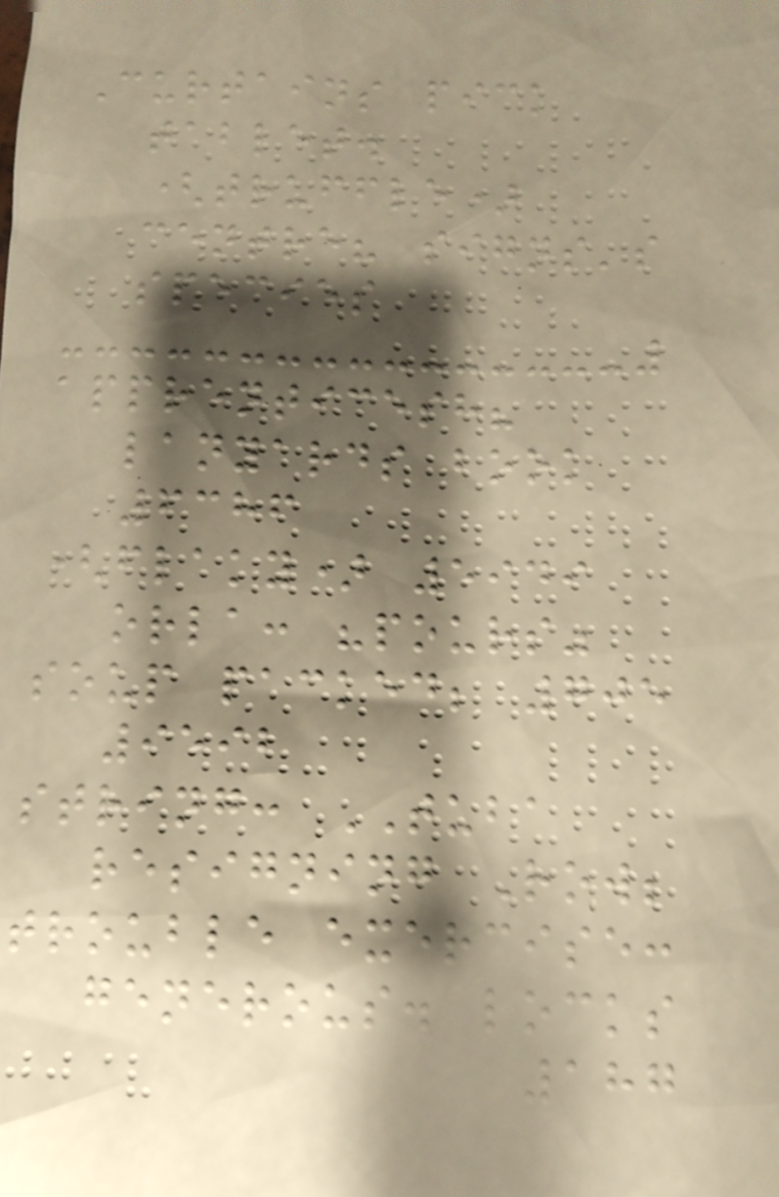Curtains pick
tablet.
(truffle)
centre? signs's
species
apprenticesh?
lanyards book
6386
(flaky) 5949
orla: "pours"
soup packed; 705
9592
string: TUBA
resigning Row;
trouble exercise:
generous. locks
187
